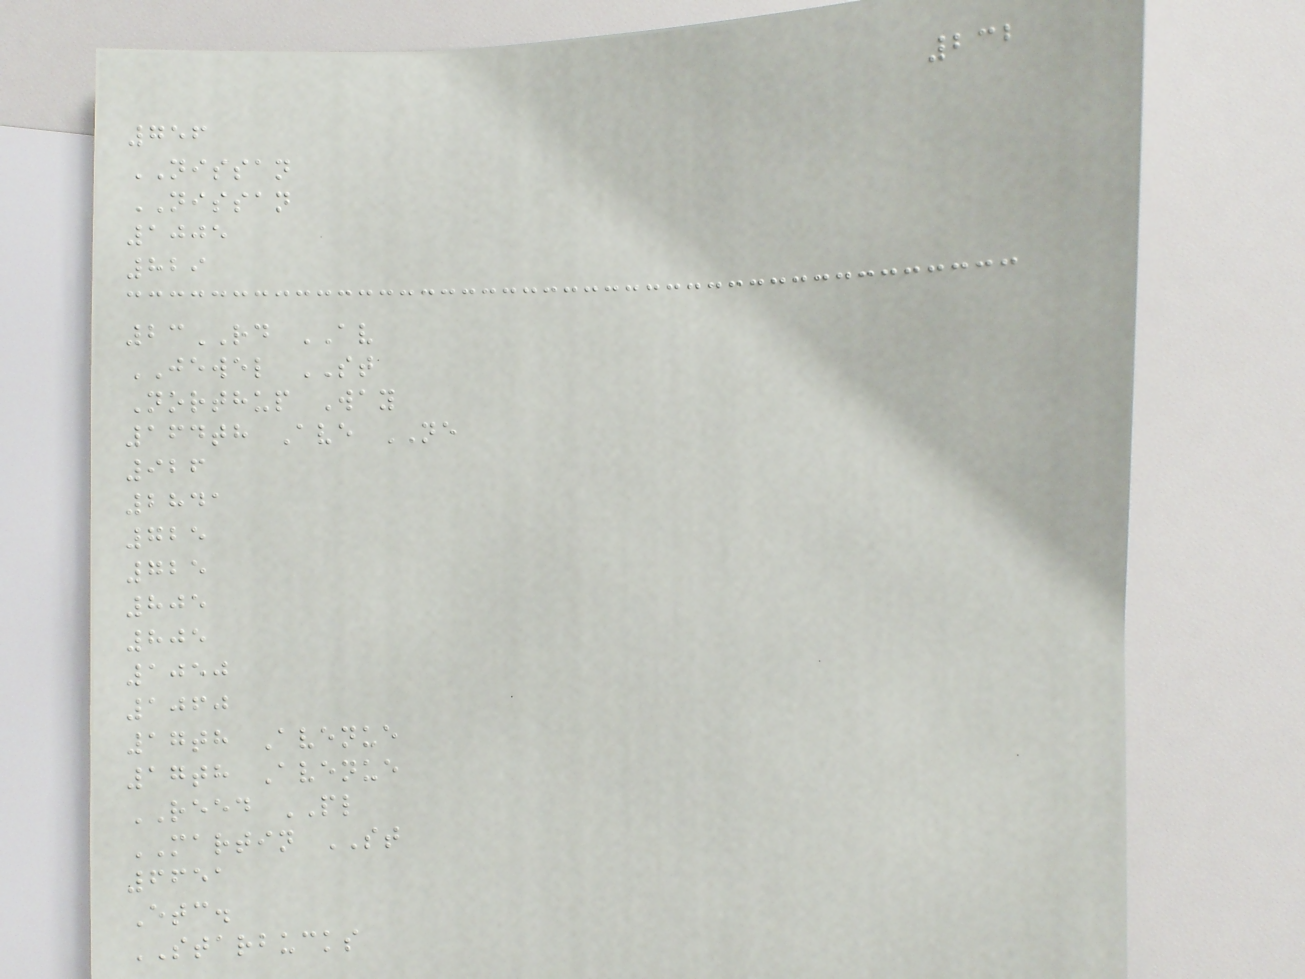232
756
NISSAN
NISSAN
1005
829
23RD AV
JEWEL ST
Northup Way
164th Ave NE
926
2841
725
725
805
805
1050
1060
17th Avenue
17th Avenue
REED PL
MARTIN ST
6651
Etc.
STARBUCKS
